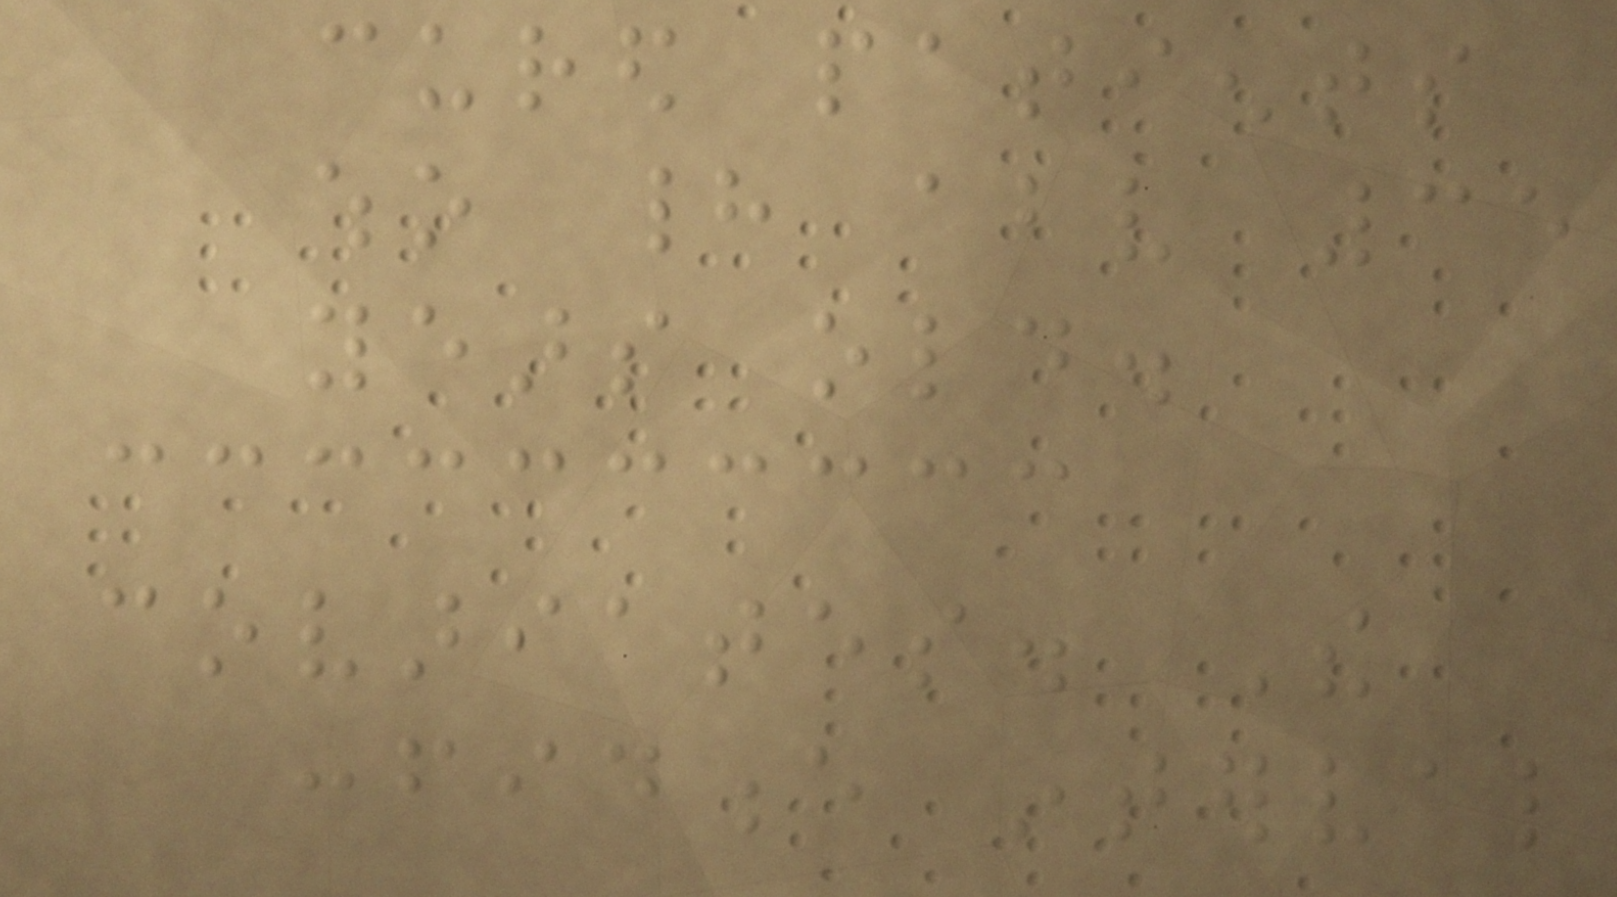cured patients
who had above 35
years old.
covariates. The
confidence interval
